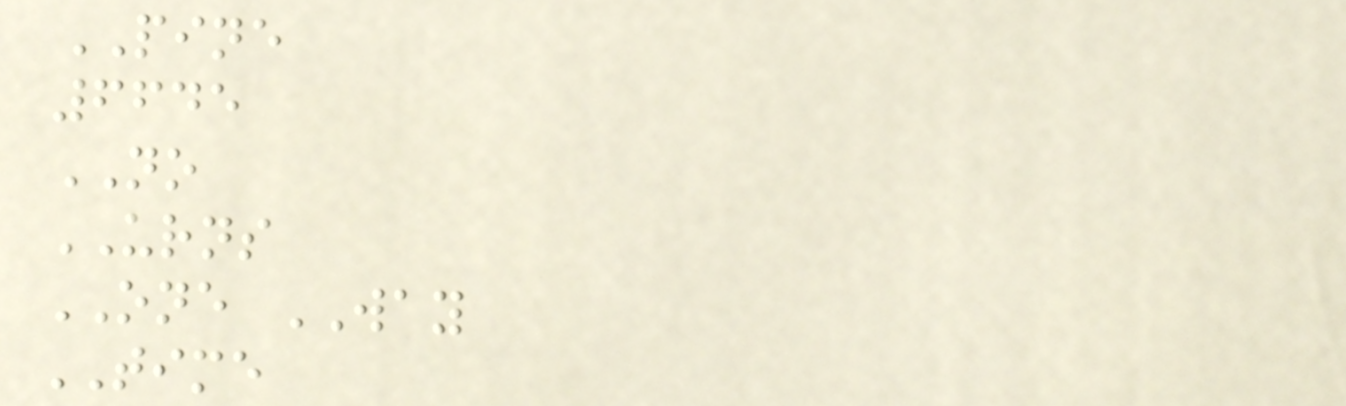PINE
6645
NO
URNS
ONE WAY
TIME
